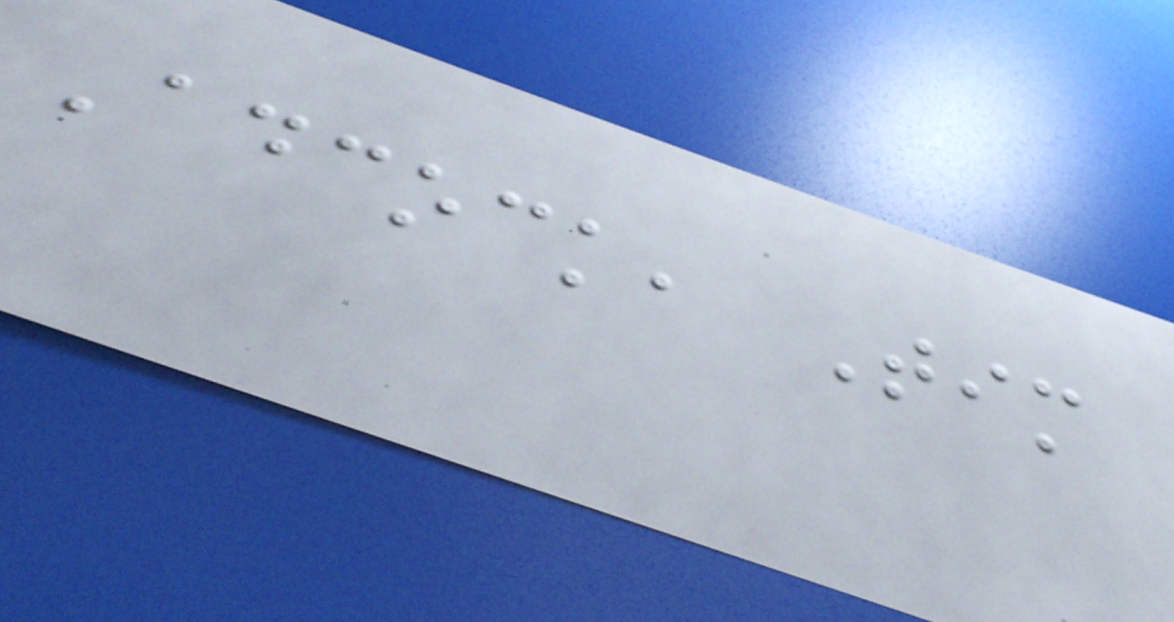Adcock, Tim
